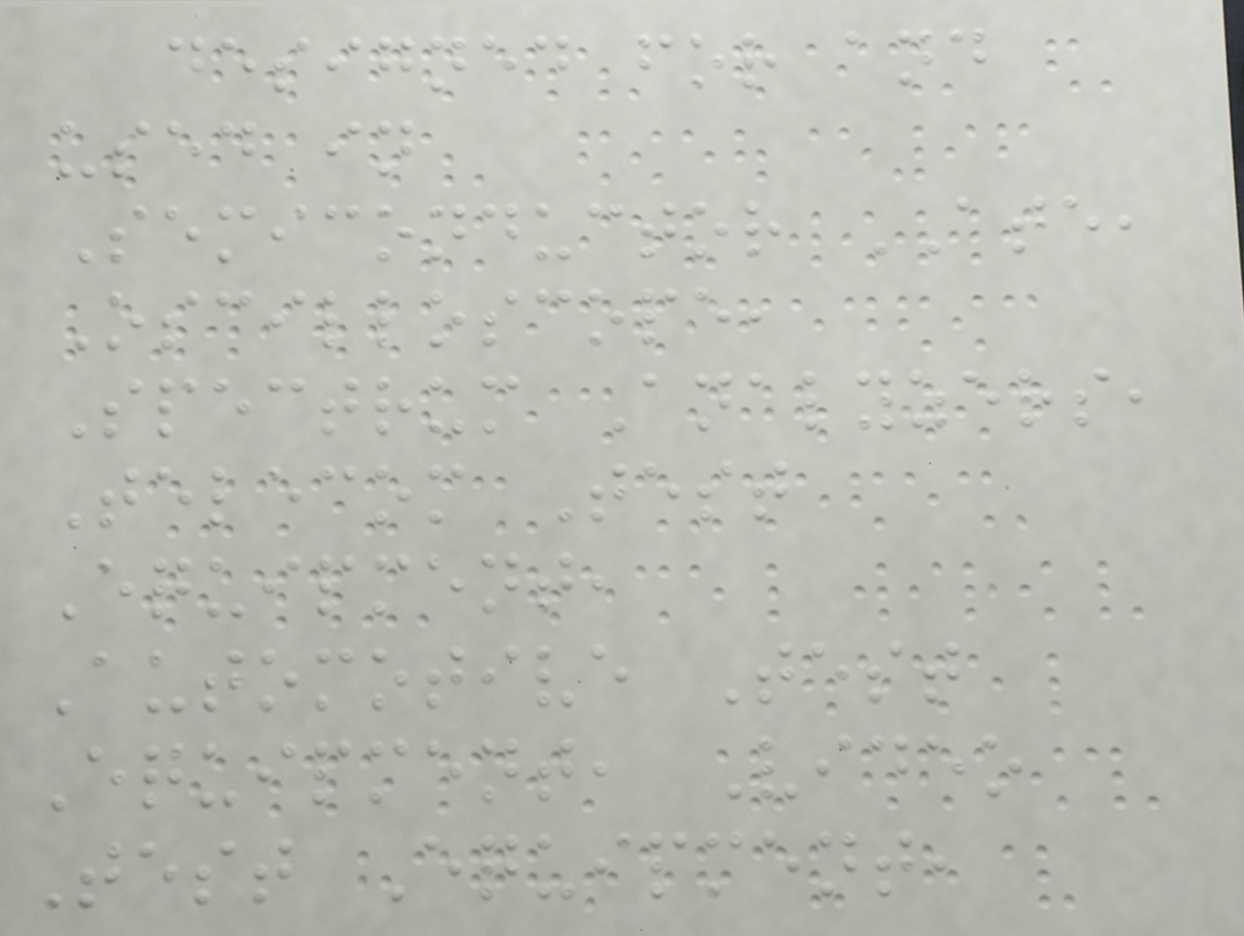designed for and
used in
Semiconductor ATE,
Oscilloscope,
Spectrum Analyzers,
Telecom Test
Equipment,
Automotive Test
Equipment, Video
Test Equipment,
